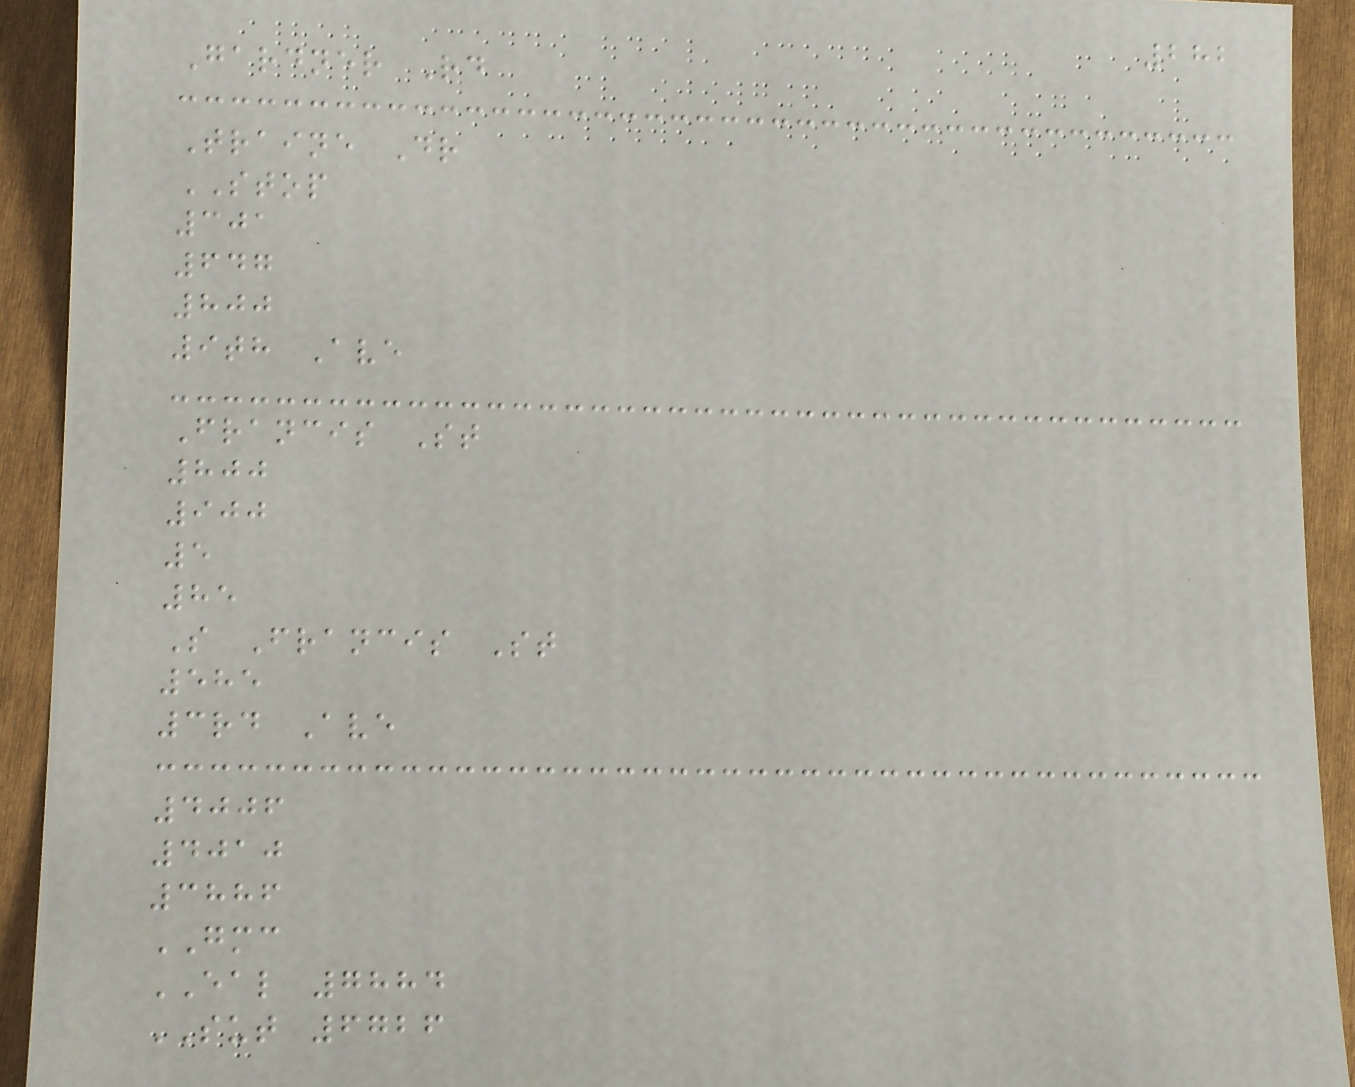282
Gardner Rd
Traine Dr
STOP
301
647
800
9th Ave
Francis St
800
900
5
85
S Francis St
585
3rd Ave
4006
4010
3886
GMC
EAL 7884
SUT 6726
